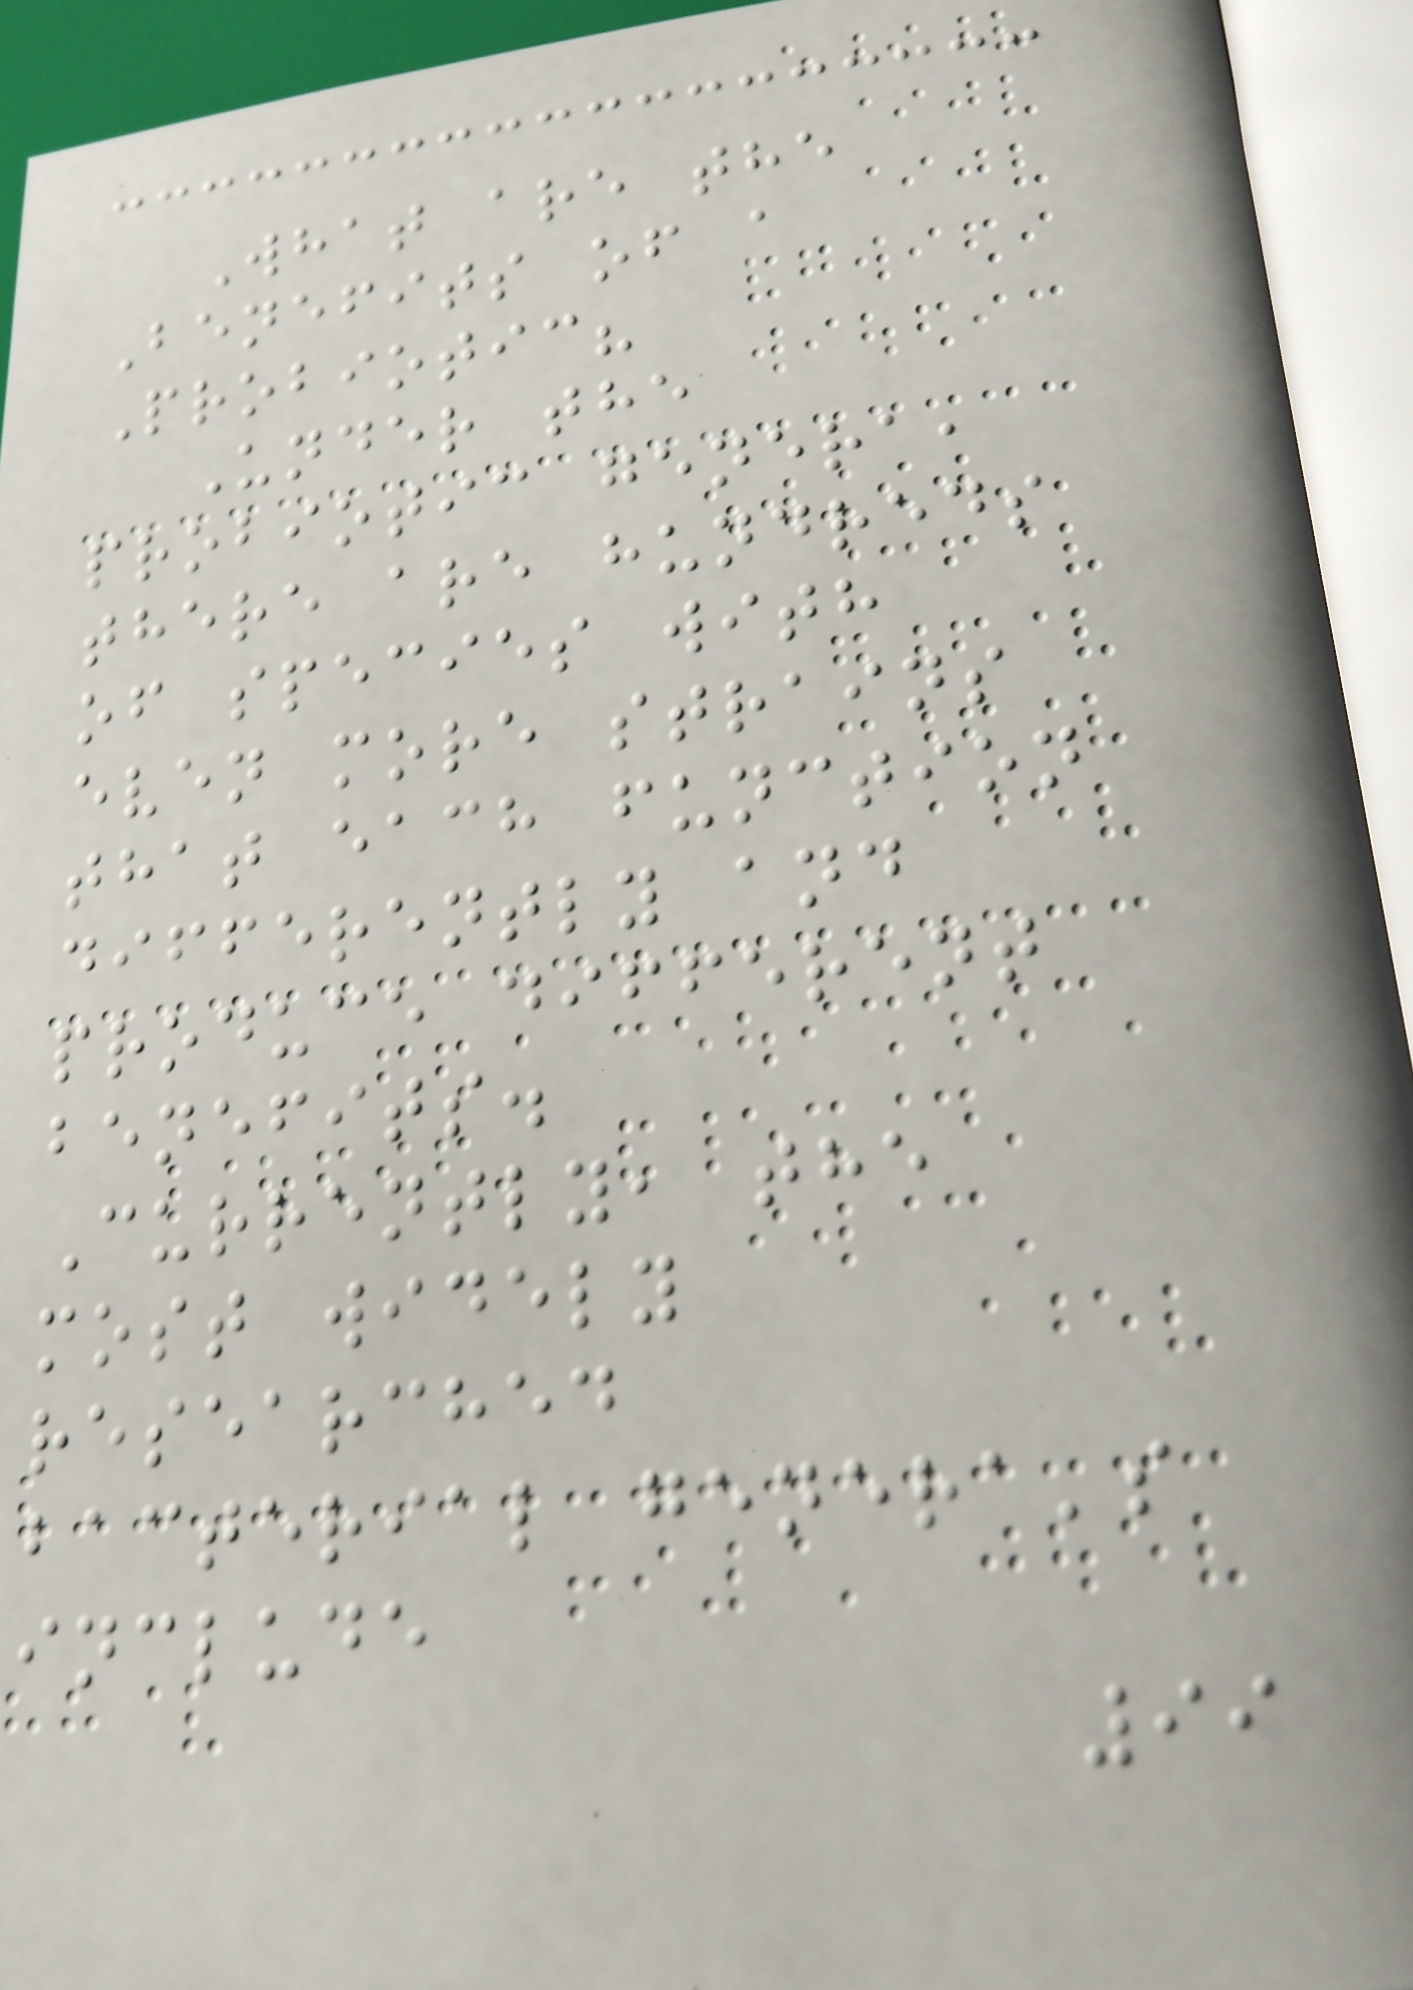What are the
Benefits of a
Probiotic?
Under the
probiotic genera,
there are hundreds
of species with
even more strains
that each function
differently and
produce different
benefits.
Currently, the
most widely
researched
bacterial genera's
include
99
